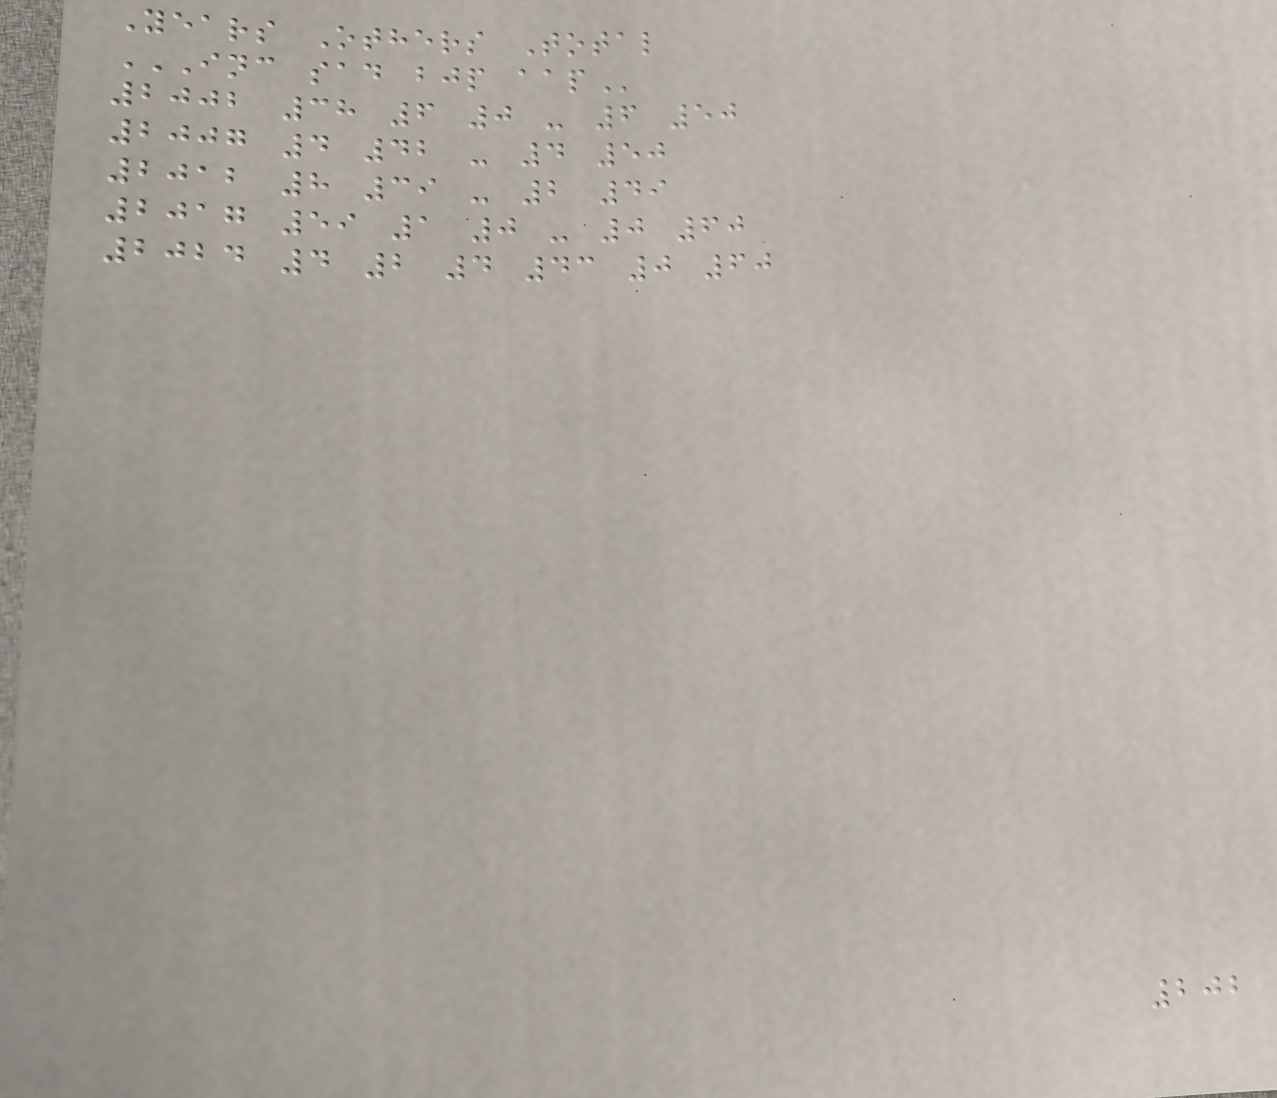Years Others Total
INC SAD BJP AAP
2002 38 6 0 - 6 50
2007 4 42 - 4 50
2012 8 39 - 2 49
2017 59 1 0 - 0 60
2024 4 2 4 43 0 60
202
